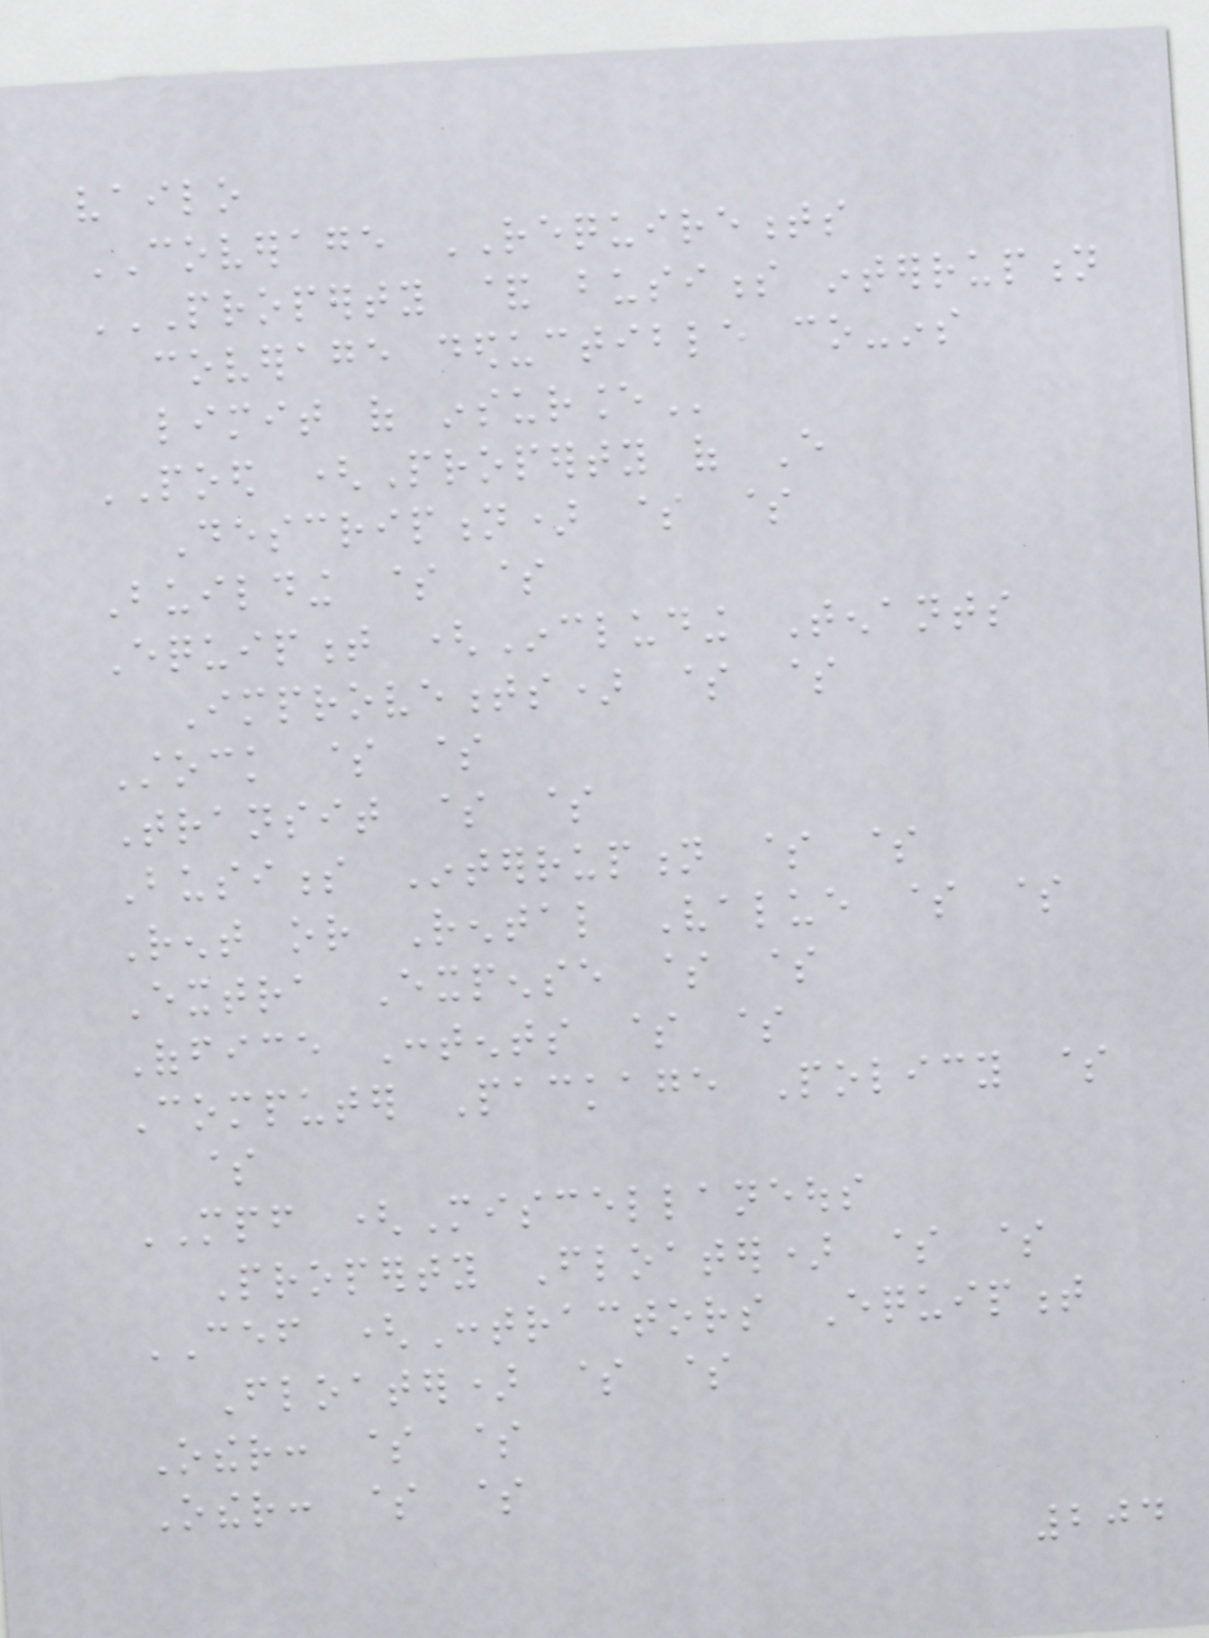vailo
COVERAGE REQUIREMENTS
PROPERTY & BUSINESS INTERRUPTION
COVERAGE DEDUCTIBLE CO-INS
LIMIT OF INSURANCE
POED (Property of Every
Description) $ $
Building $ $
Equipment (Including Tenants
Improvements) $ $
Stock $ $
Transit $ $
Business Interruption $ $
Rent or Rental Value $ $
Extra Expense $ $
Office Contents $ $
Computer Package Policy $
$
MPF (Miscellaneous
Property Floater) $ $
CEF (Contractors Equipment
Floater) $ $
Other: $ $
Other: $ $
204
